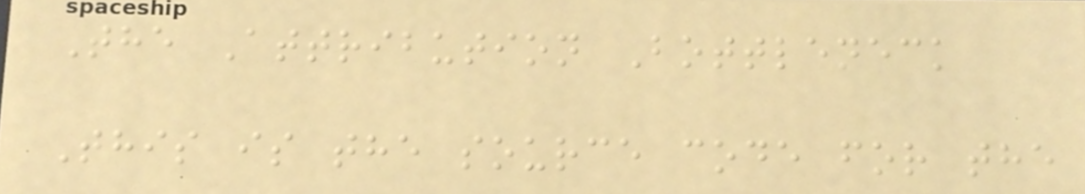The Attribution Bottleneck
This is the source code for the
